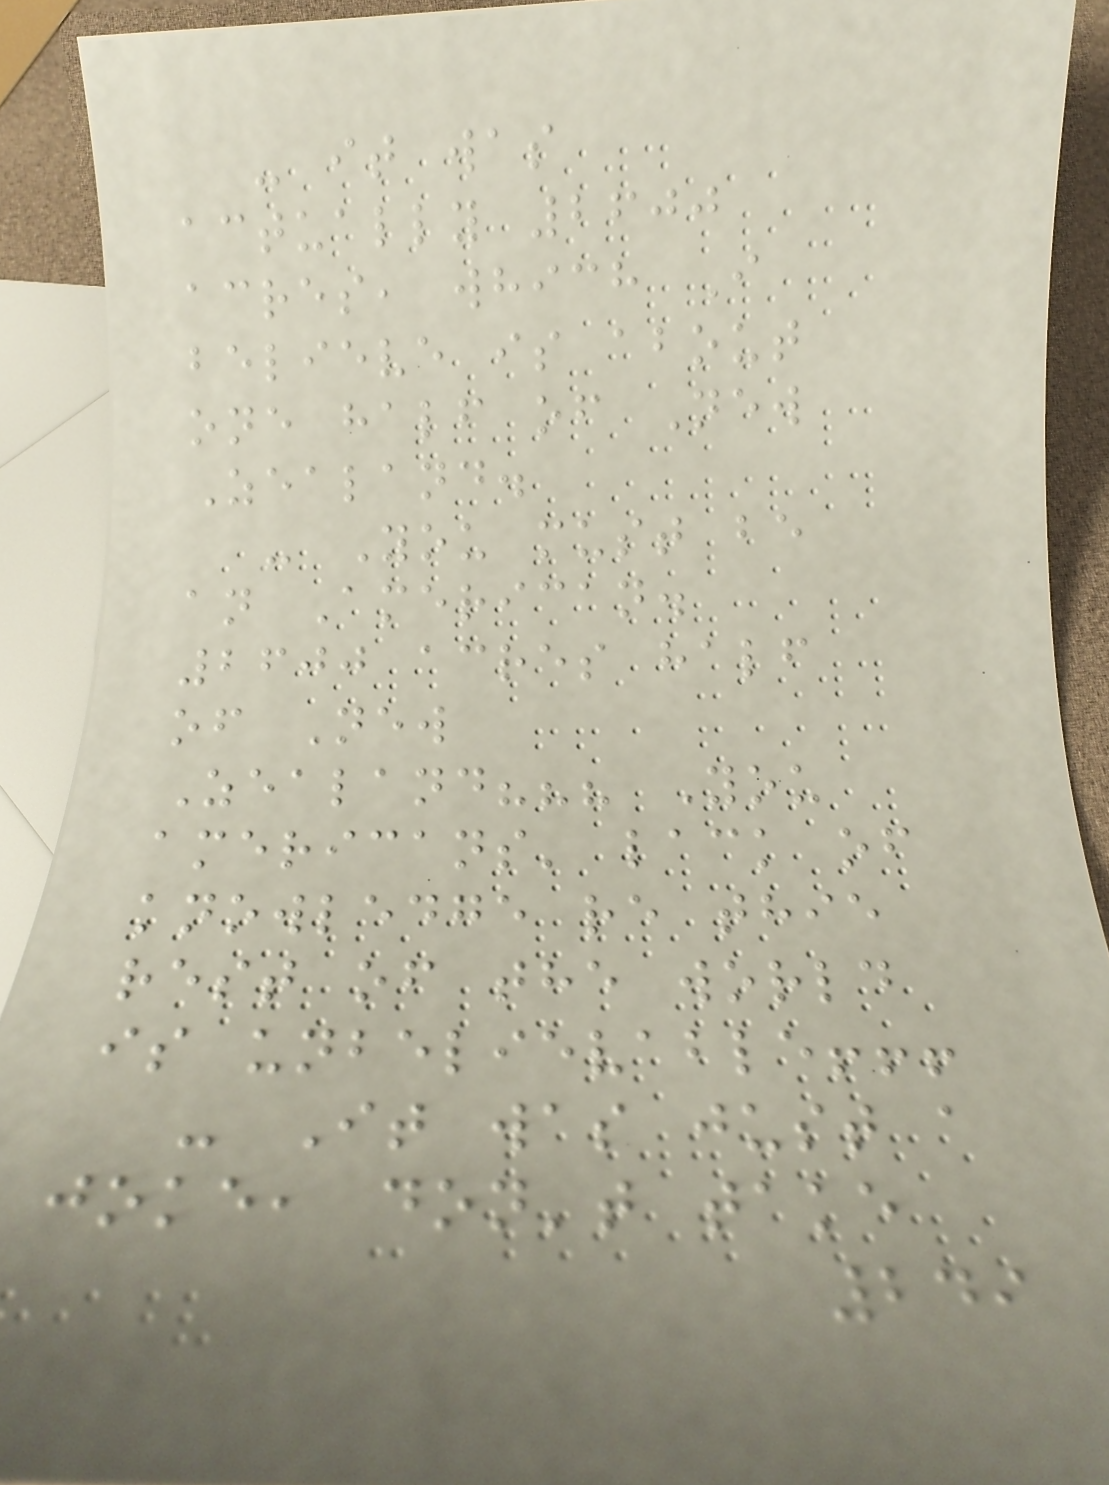- it was
actually 2600
acres, which I
believe is about
one half of New
Zealand.
- You must be
an American.
2600 acres half
of New
Zealand??? You
americans' lack of
knowledge re thie
rest of the world
is unbelievable!!!
- It was just a
joke, don't take
249
